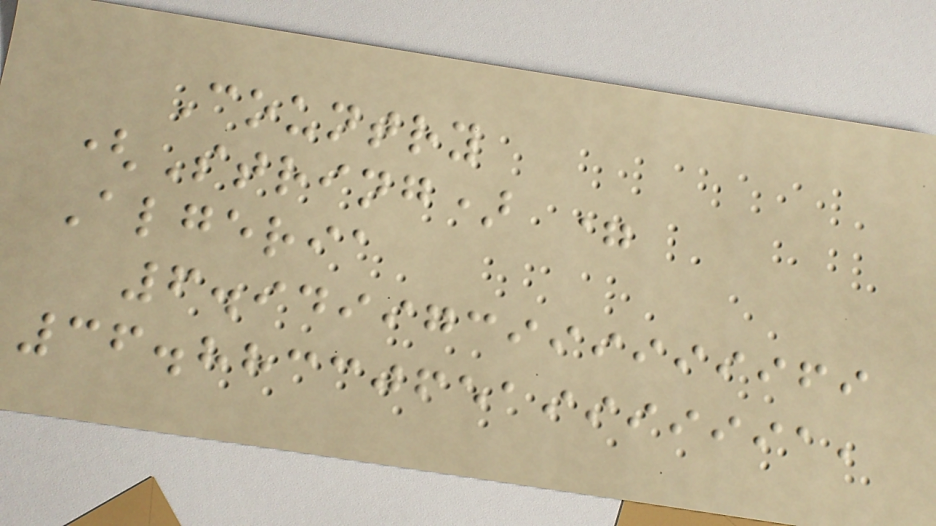Country
(String) =
Algeria
6.949973999999969
36.883306519999991,
